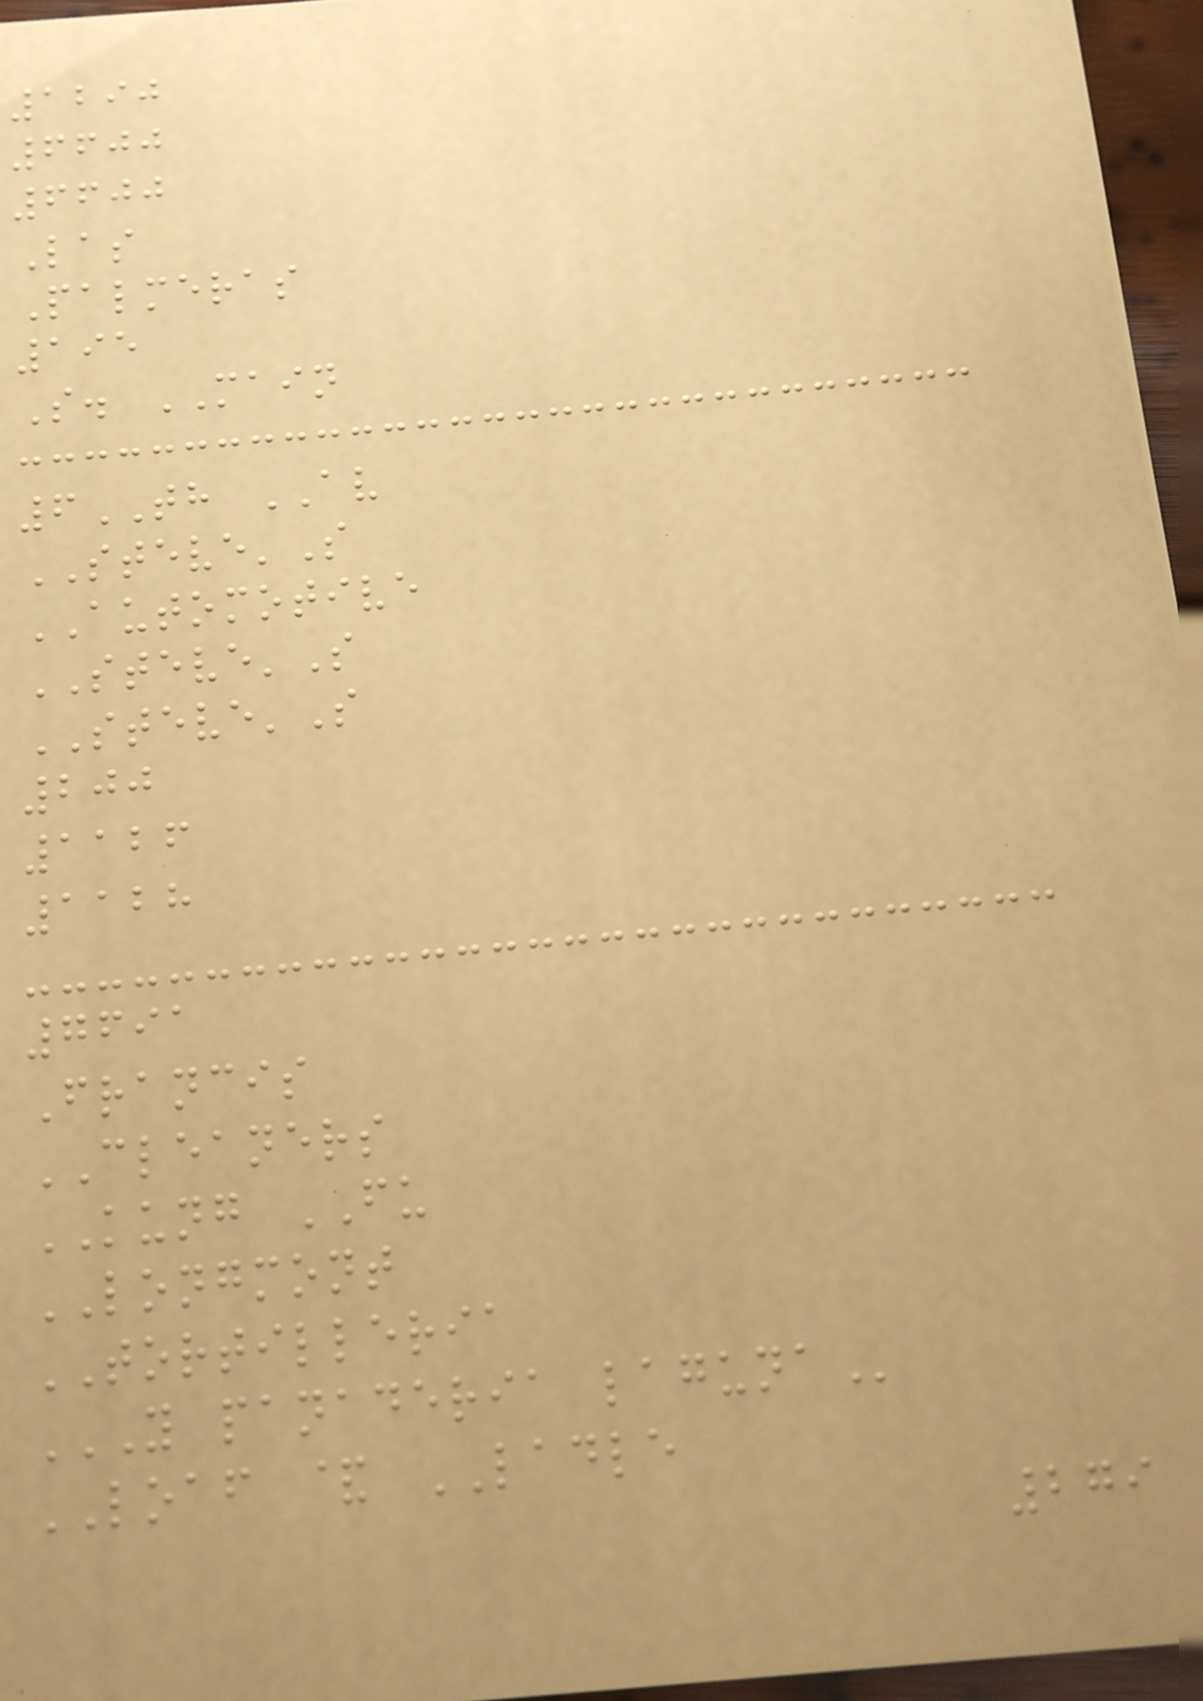1290
6600
6600
Las
Palmeras
195
S. MAIN
6TH AV
STEVE'S
AUTOMOTIVE
STEVE'S
STEVE'S
200
1126
1128
7691
Francis
CLEANERS
KUNG FU
LONGMONT
TORTILLERIA
Y PANADERIA LAGUNA
LOAF & LADLE
279
